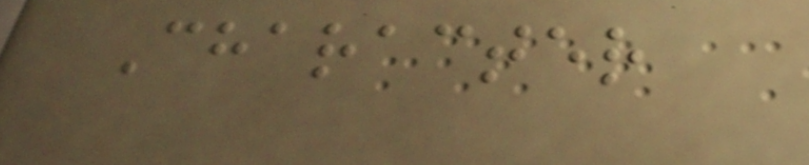Character
